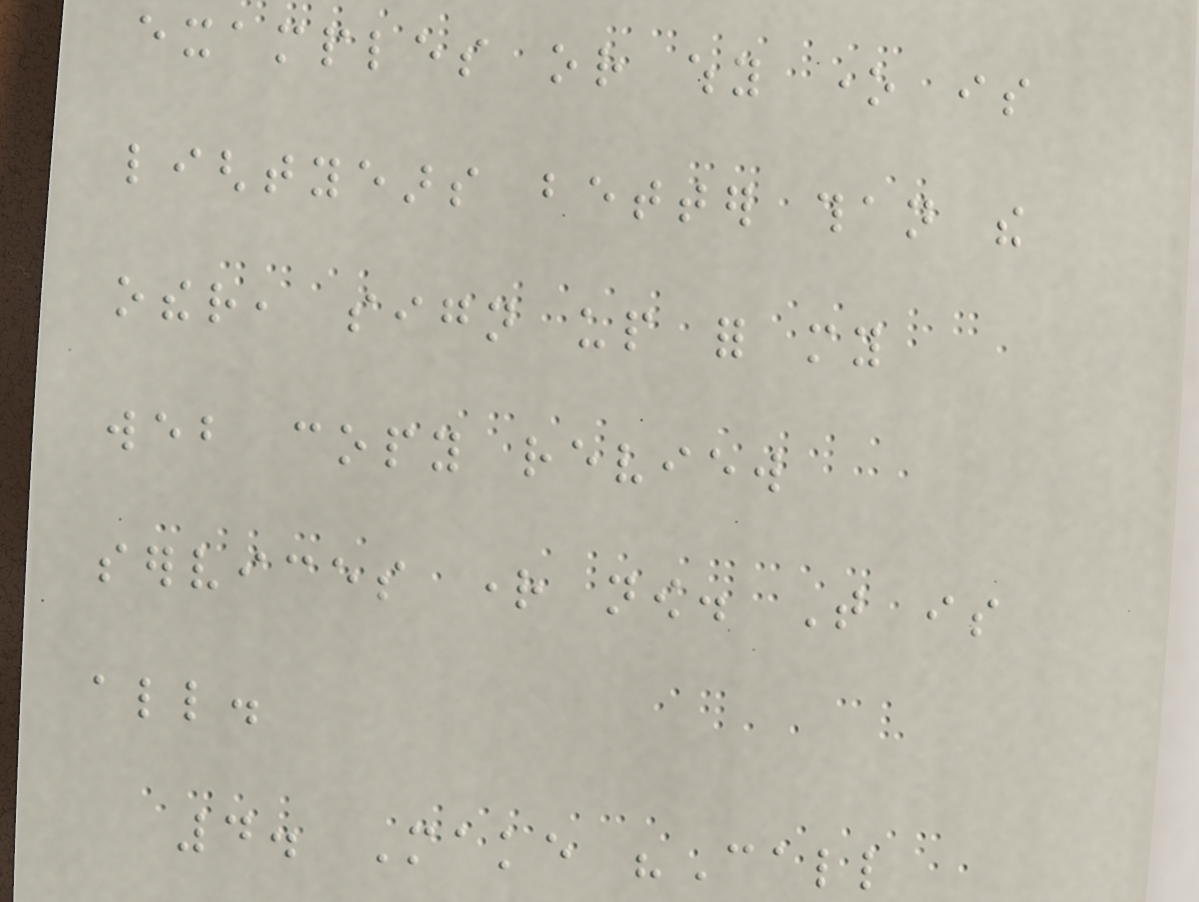examples or why one is
lightyears better than the
other, sign up for my
web copy review
services right now. That is
all.
4. Make "Call
